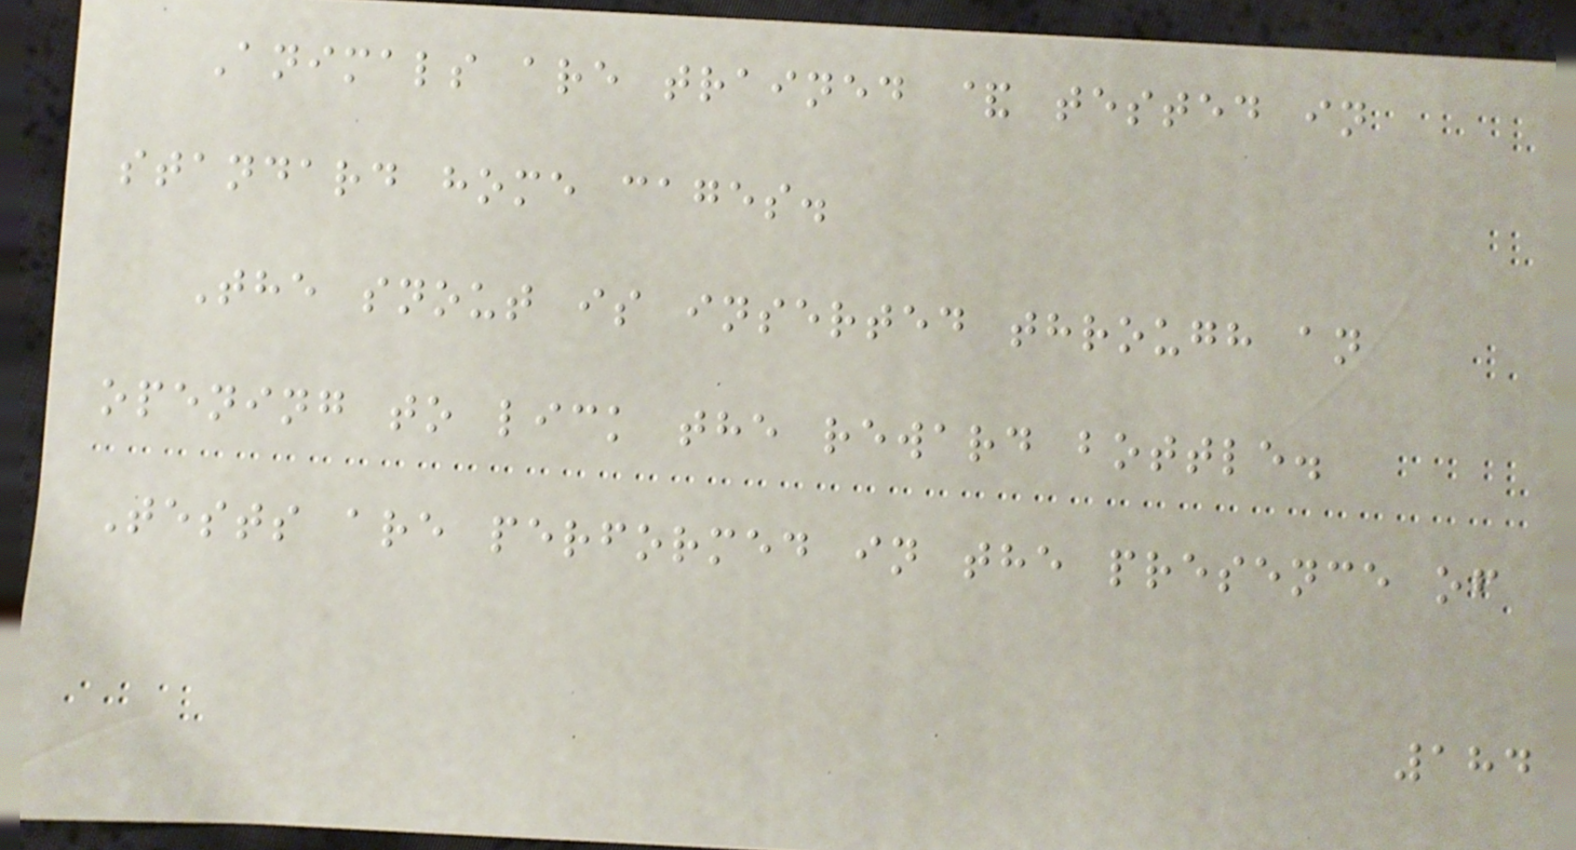Animals are trained & tested in
standard home cages.
The snout is inserted through an
opening to lick the reward bottle.
Tests are performed in the presence of
184
